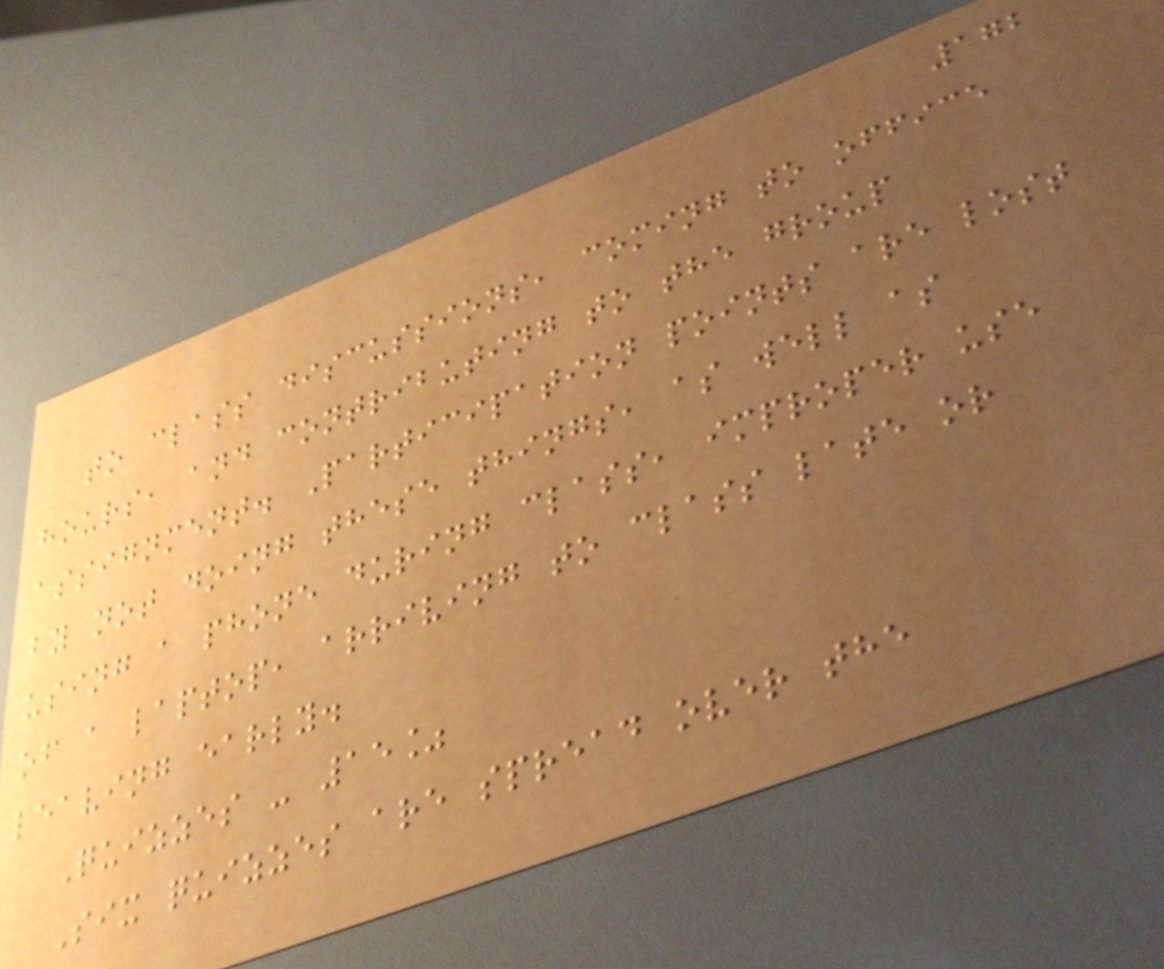172
to class discussions, coming to office
hours, and contributing to the group
assignment. Participation points are lost
by not doing these things, as well as
using a phone during class, improper use
of a laptop, arriving to class late or
leaving early.
Quizzes - 15%
Six quizzes are spread over the
